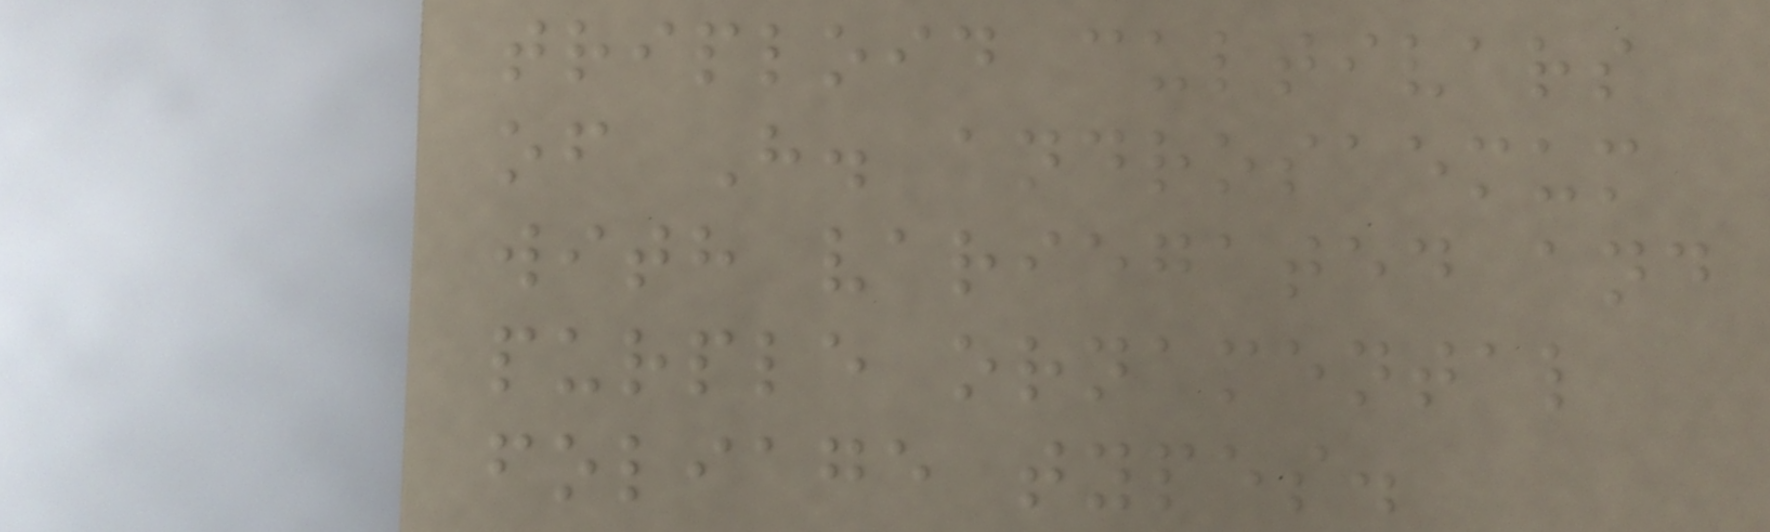triploid cultivars
of H. androsaemum
with variegated and
purple ornamental
foliage types.
